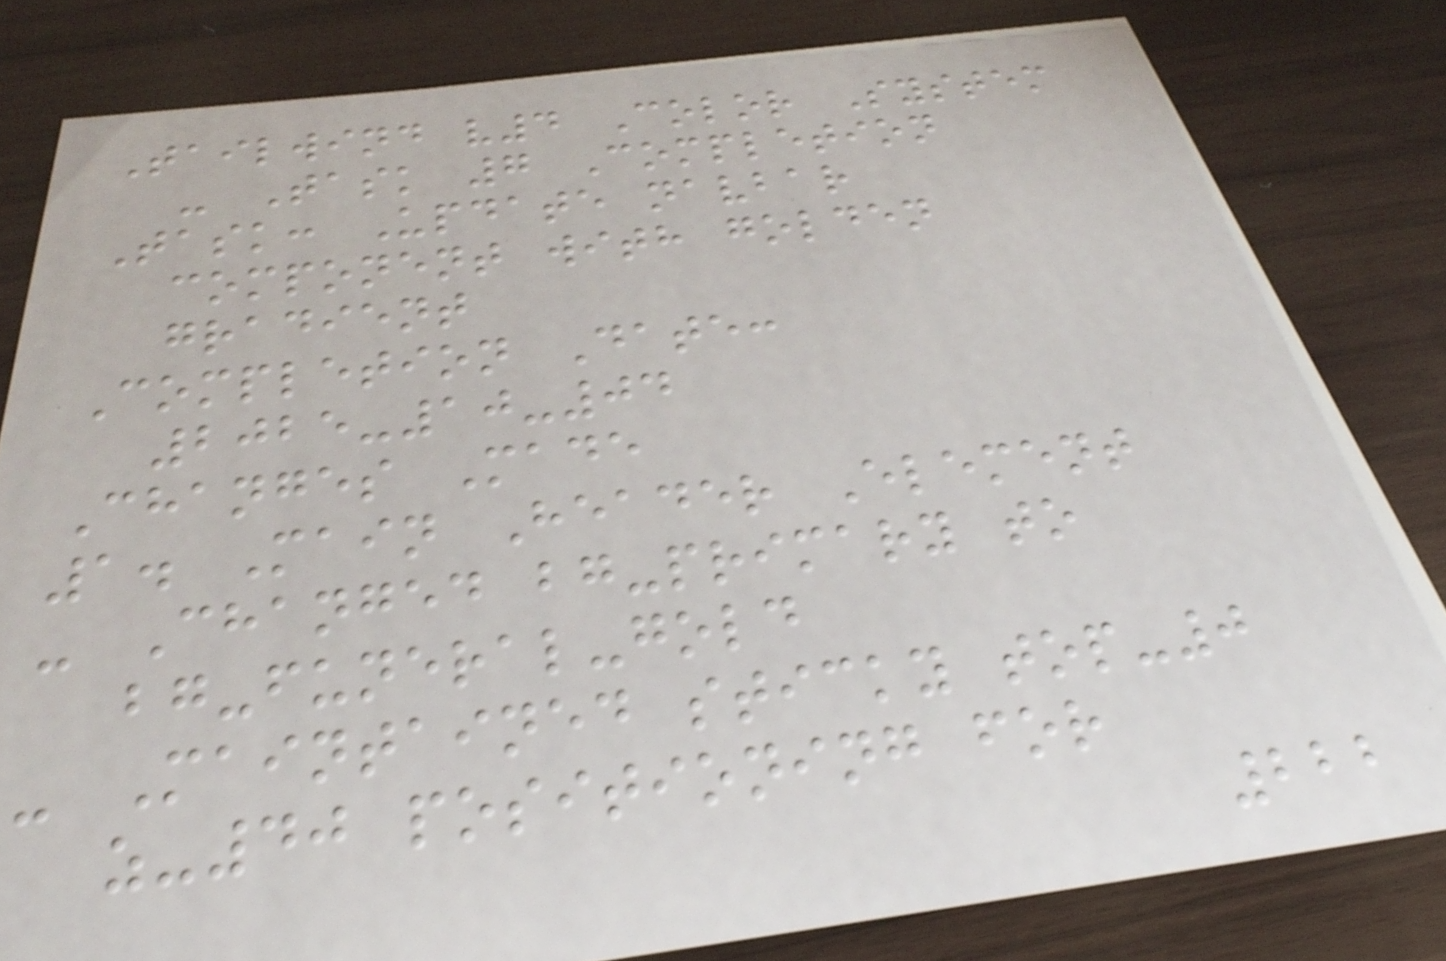Tailwind v4 Color System
- Task 7 Completion
Task: Update navbar
component with golden
gradient
Completion Date:
2025-10-04
Changes Made
1. Main Header Element
- Changed bg-primary to
bg-funeral-gold
- Maintained sticky top-0
z-40 positioning for
222
